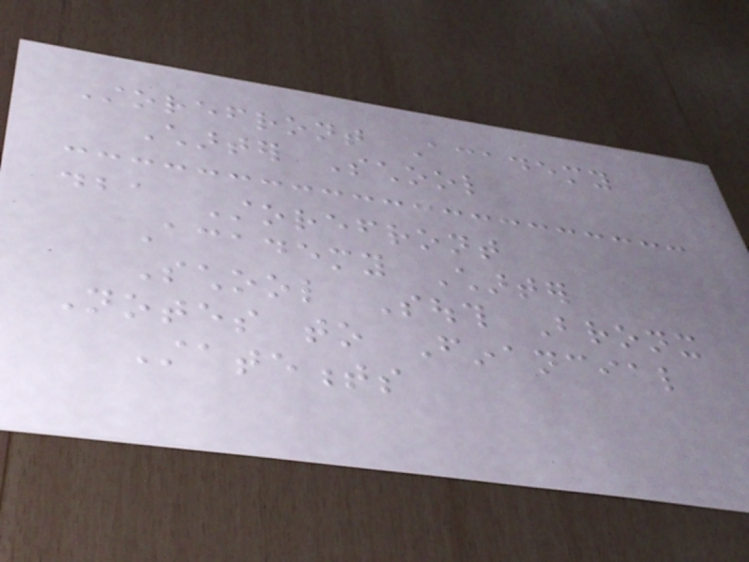Storefront Academy
Charter School
dba Storefront
Academy Charter
School South Bronx
Notes to Financial
Statements
